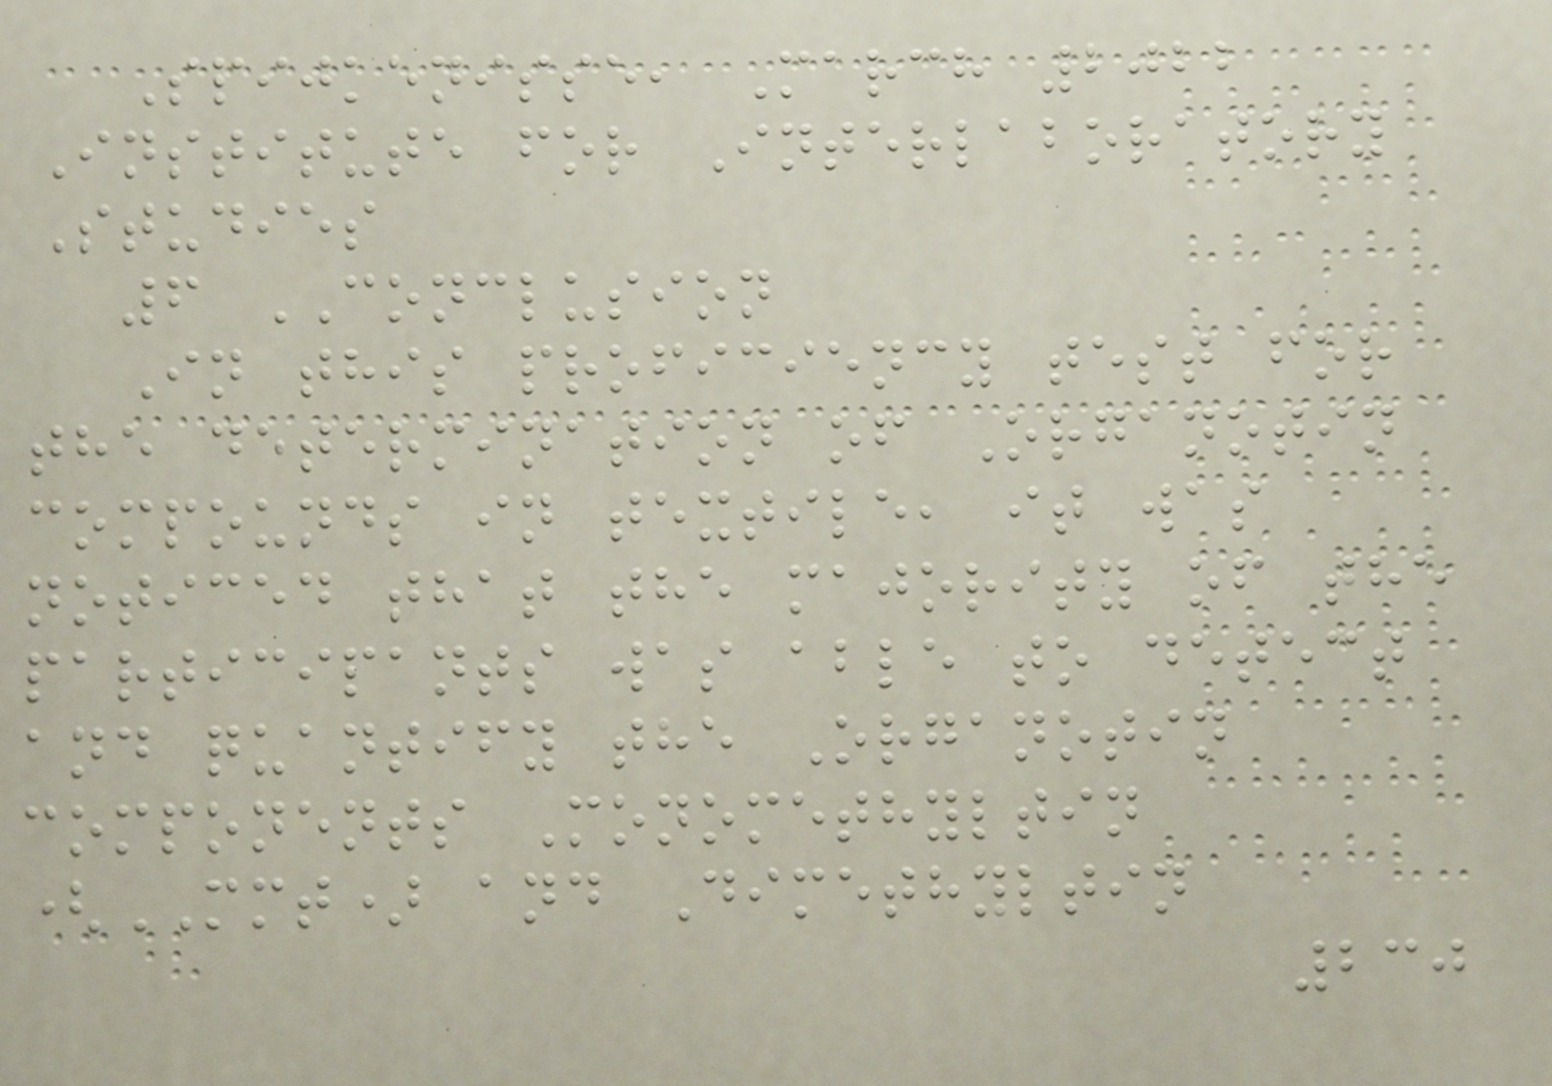Spijkenisse, March 2022
Institute for Interlaboratory
Studies
6 CONCLUSION
In this proficiency test for
the determination of Organotin
compounds in textile, it was
noticed that the majority of the
participants was able to detect
and quantify the Organotin
components Monomethyltin
(MMT) and Dimethyltin
230
